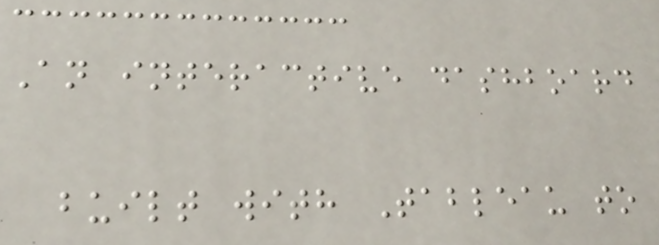An interactive dashboard
built with Tableau to
